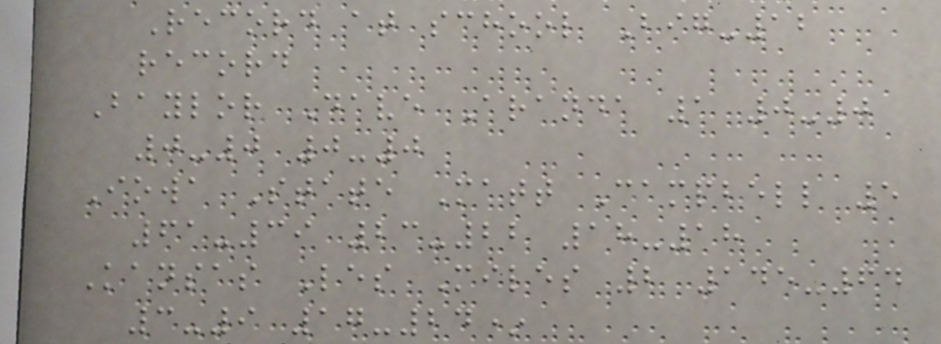Record at school Big-12
record
Baylor Dave Aranda 1 0-0
0-0 0-0
Iowa State Matt Campbell 5
61-39 23-22 18-18
Kansas Les Miles 2 145-64
3-9 17-24*
